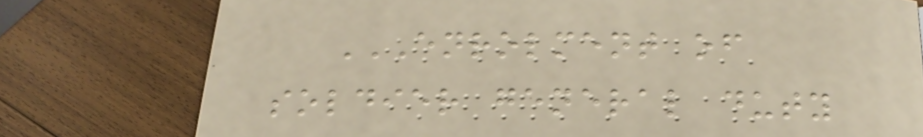ENROLMENT OF
SOLDIER GENERAL DUTY
